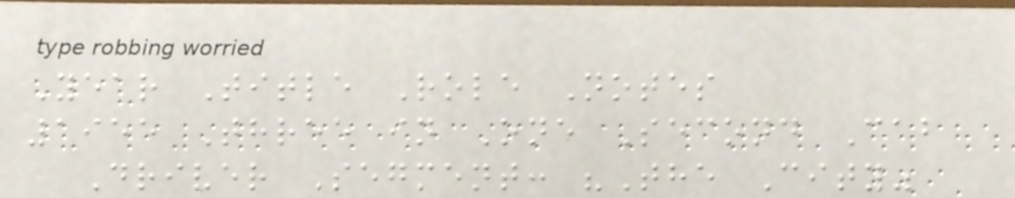Year Title Role Notes
1955 Three in One Second Cab
Driver Segment: "The City"
